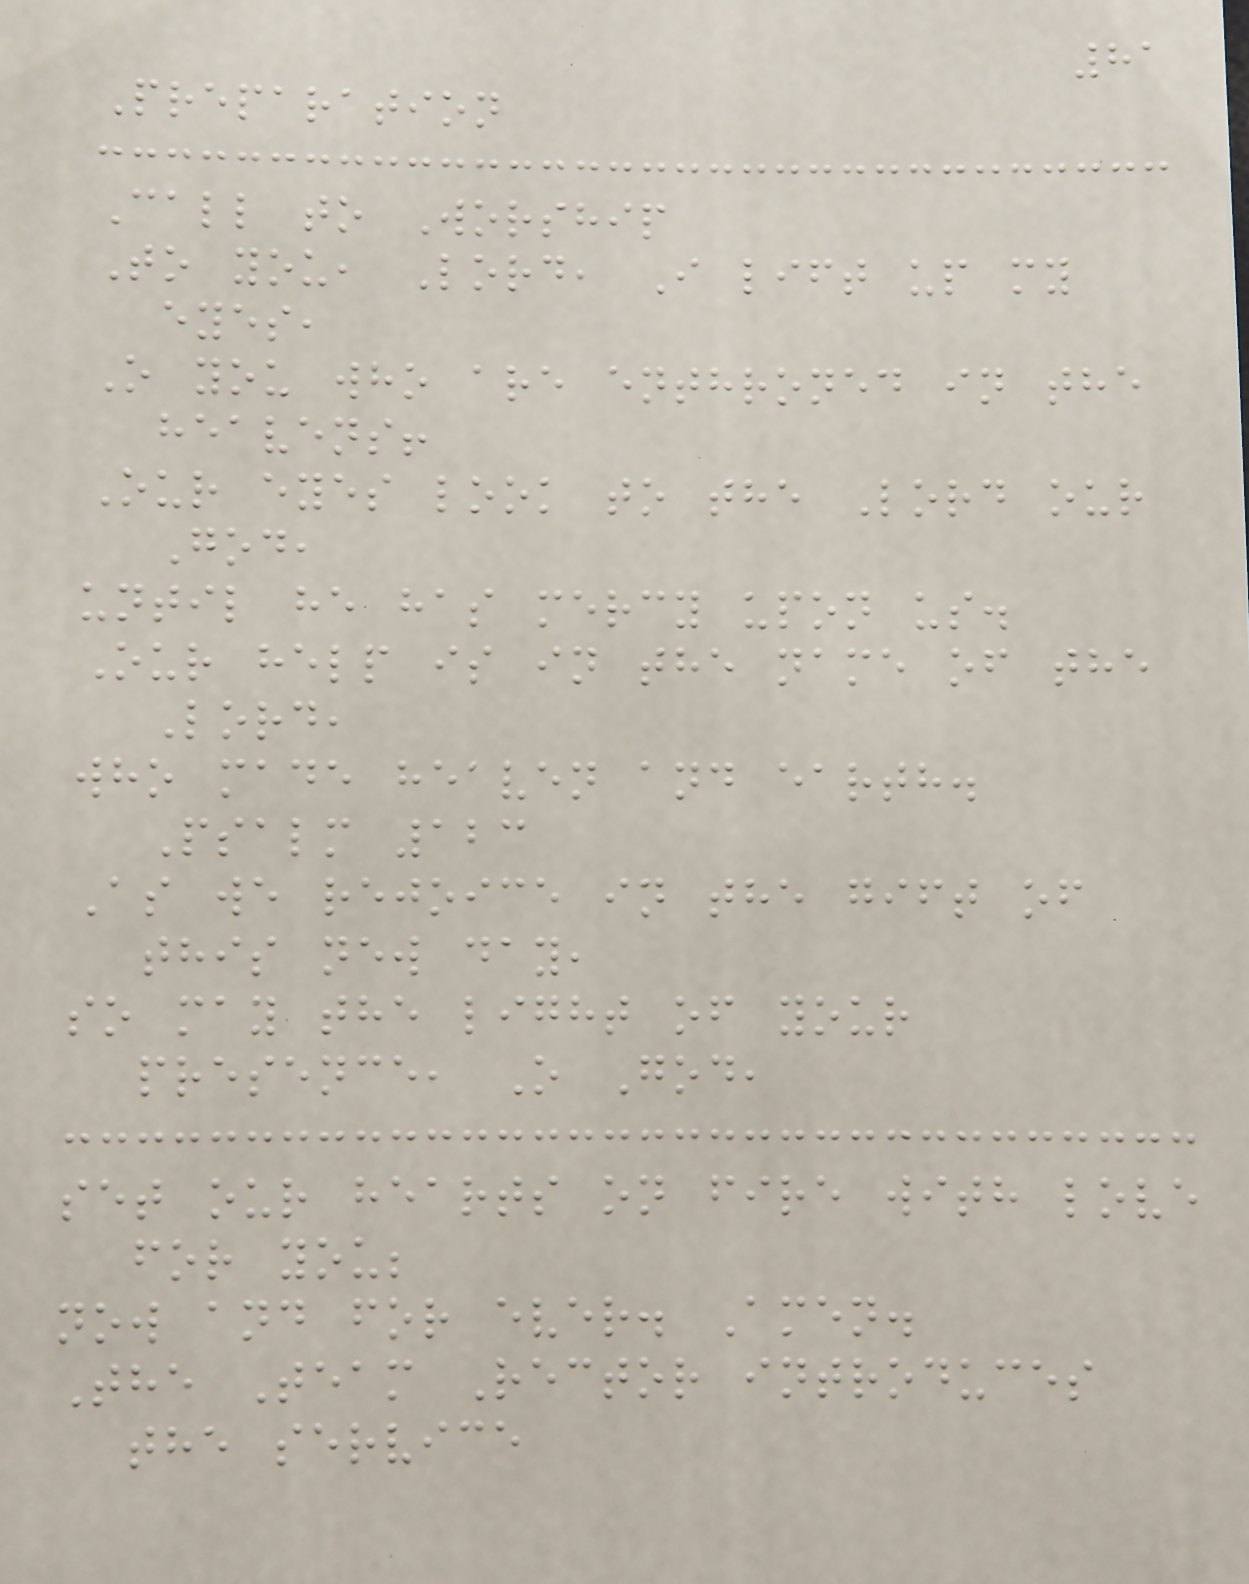81
Preparation
Call to Worship
To you, Lord, I lift up my
eyes,
O you who are enthroned in the
heavens!
Our eyes look to the Lord our
God,
until he has mercy upon us.
Our help is in the name of the
Lord,
who made heaven and earth.
Psalm 123
As we rejoice in the gift of
this new day,
so may the light of your
presence, O God,
set our hearts on fire with love
for you;
now and for ever. Amen.
The Team Rector introduces
the service
